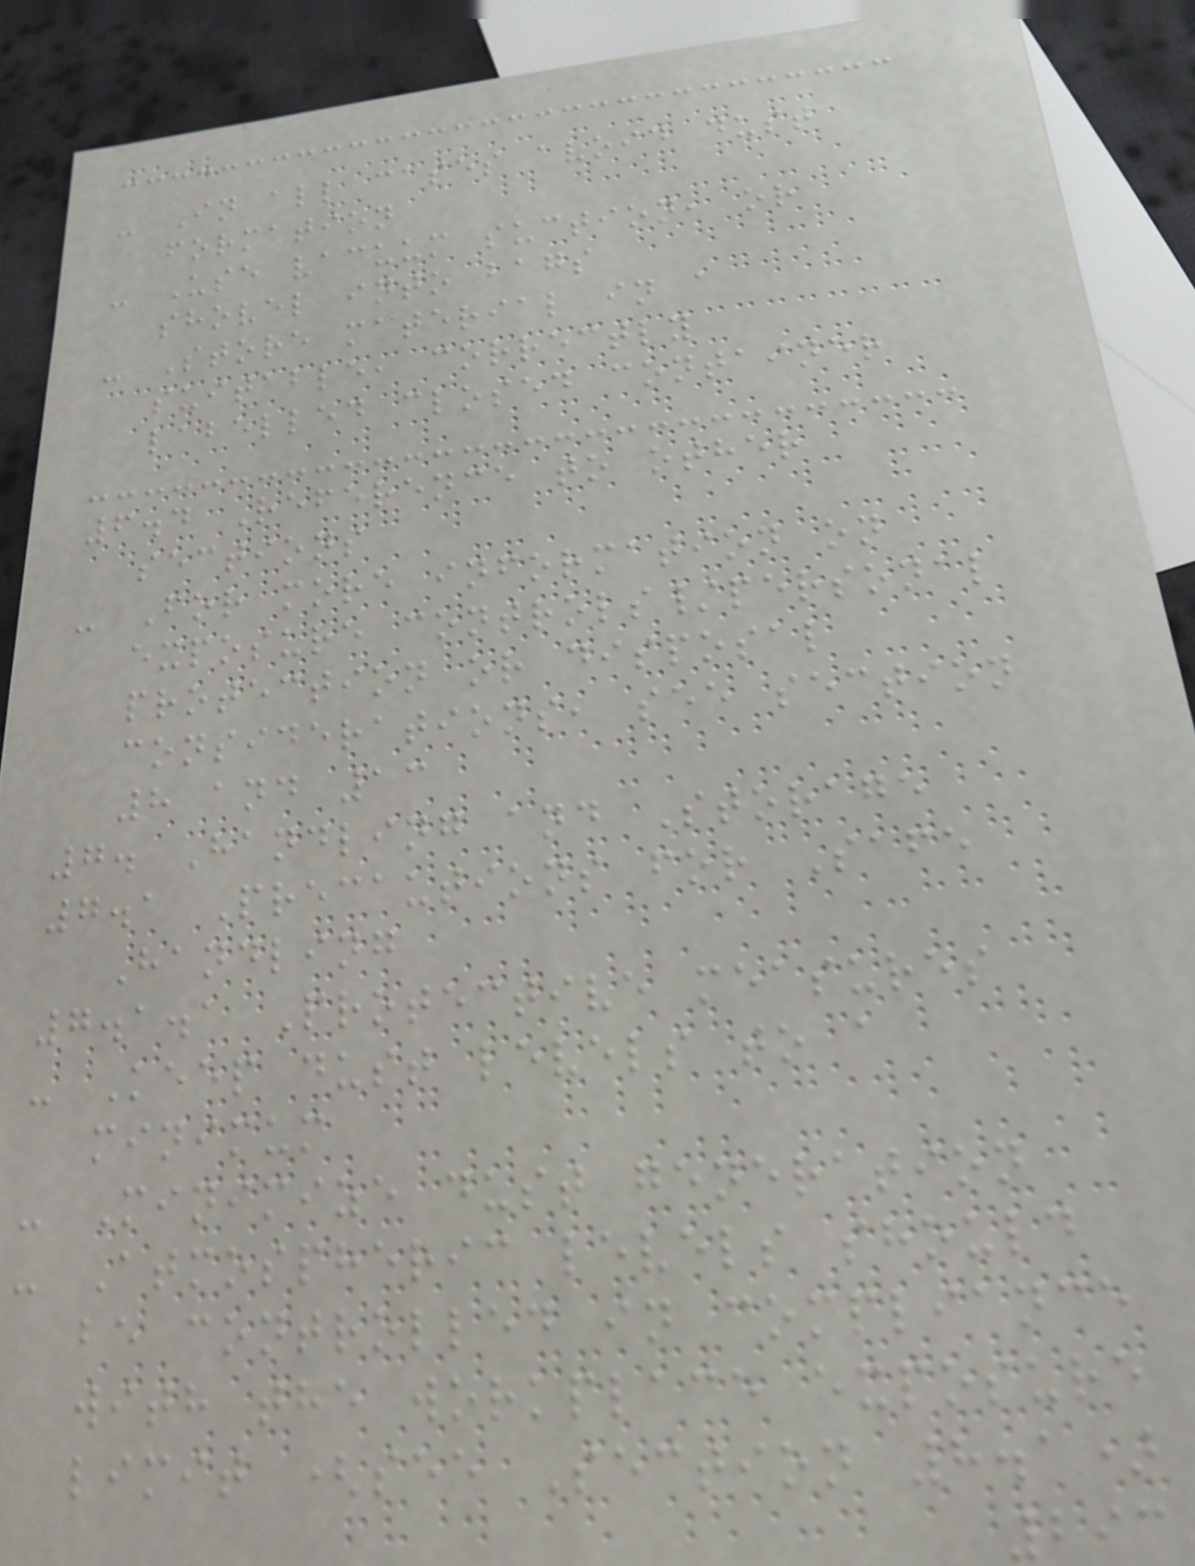- In all cases avoid dust
formation
- Use vacuum suction, or
shovel into bags
- Store material in a
suitable, correctly
labelled closed container
6.4 Reference to other
sections
- For more information on
exposure controls/personal
protection or disposal
considerations, see section
8 and 13
7. Handling and Storage
7.1 Precautions for Safe
Handling
7.1.1 Protective measures
- Keep dust levels to a
minimum
- Minimize dust generation
- Atmospheric levels should
be controlled in compliance
with the workplace exposure
limit (see Section 8.1)
293
